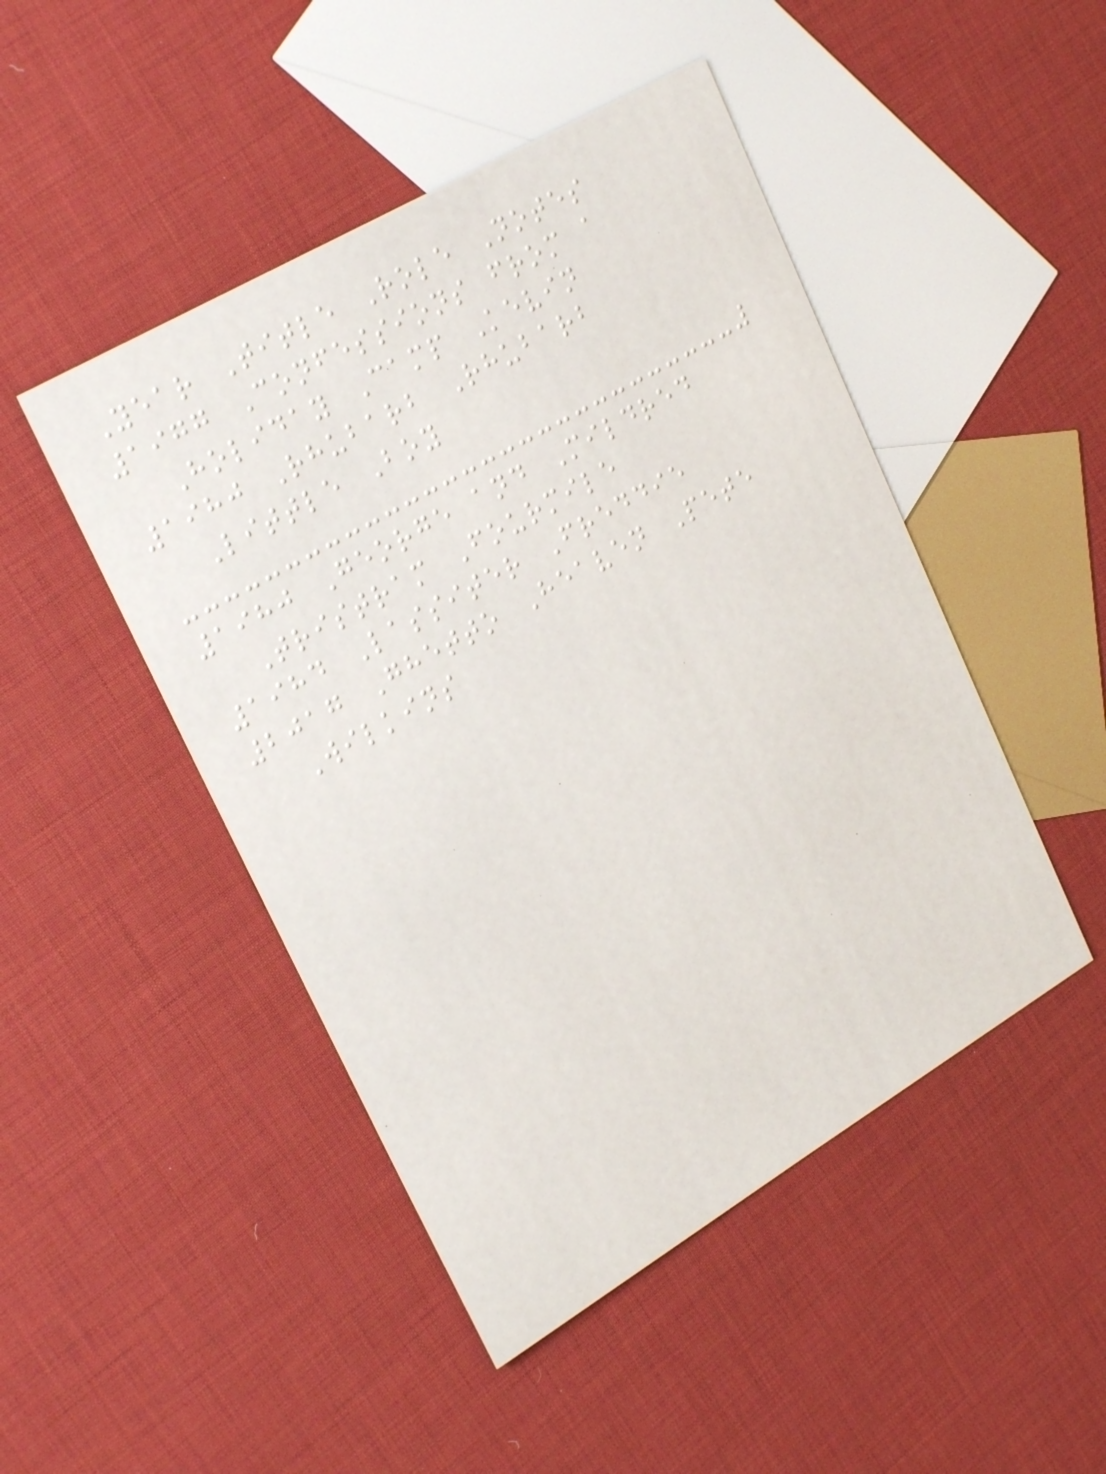Year Title Role Notes
1977 Confessions from a
Holiday Camp Kevin
1980 Rhubarb Rhubarb
Little Boy
1980 George and Mildred
Tristram Fourmile
1984 Lassiter Freddie
2017 Ghetto Heaven Pete
Wilkins
